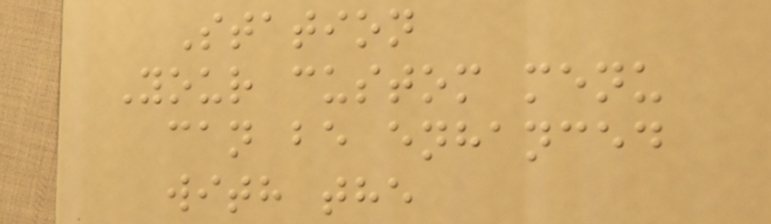Station
Your custom menu
can be enhanced
with the
